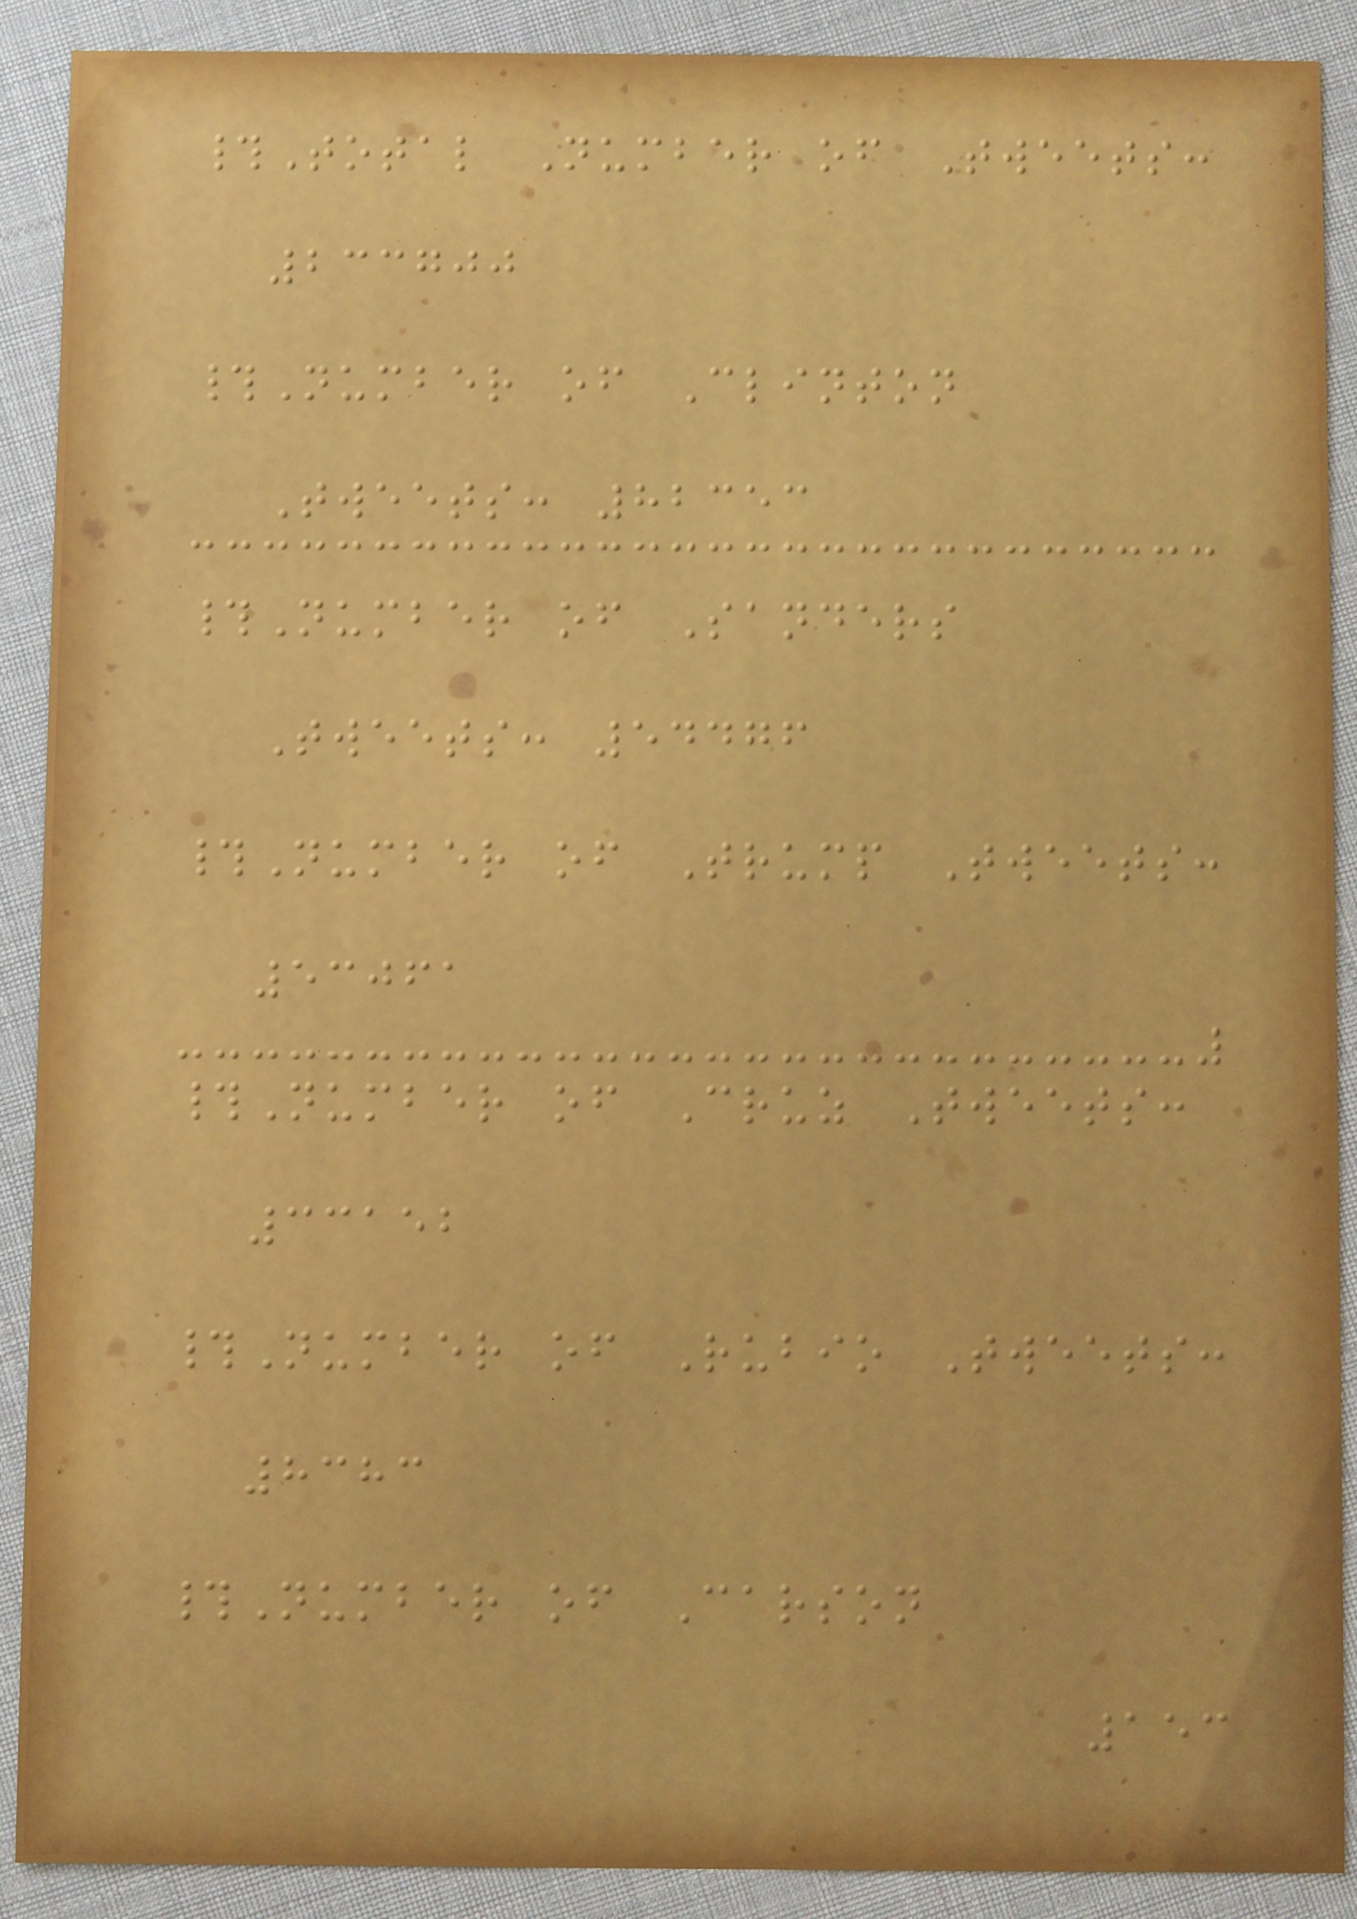#Total Number of Tweets:
233700
#Number of Clinton
Tweets: 82353
#Number of Sanders
Tweets: 54476
#Number of Trump Tweets:
53061
#Number of Cruz Tweets:
33152
#Number of Rubio Tweets:
8383
#Number of Carson
153
